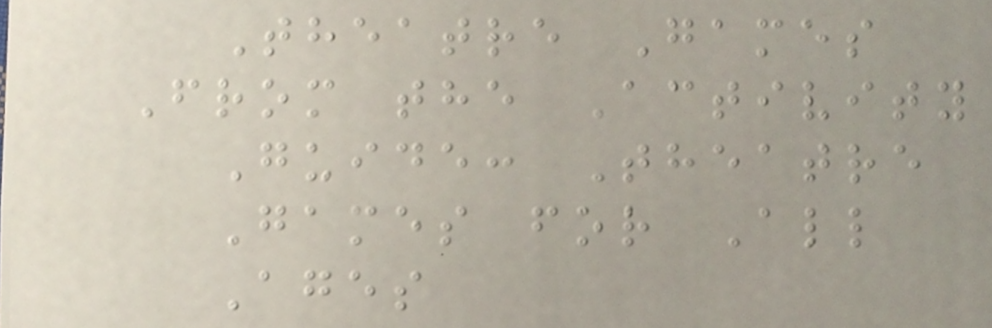Theatre Games
From the Activity
Guide: Theatre
Games for All
Ages
